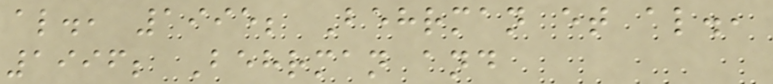al., 1995; Behrman et al.,
1996; Behrman and
